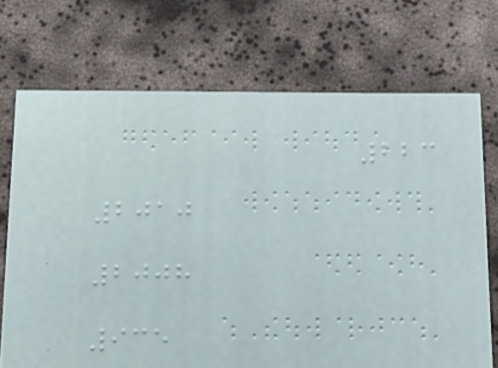223
2010
2008
935
